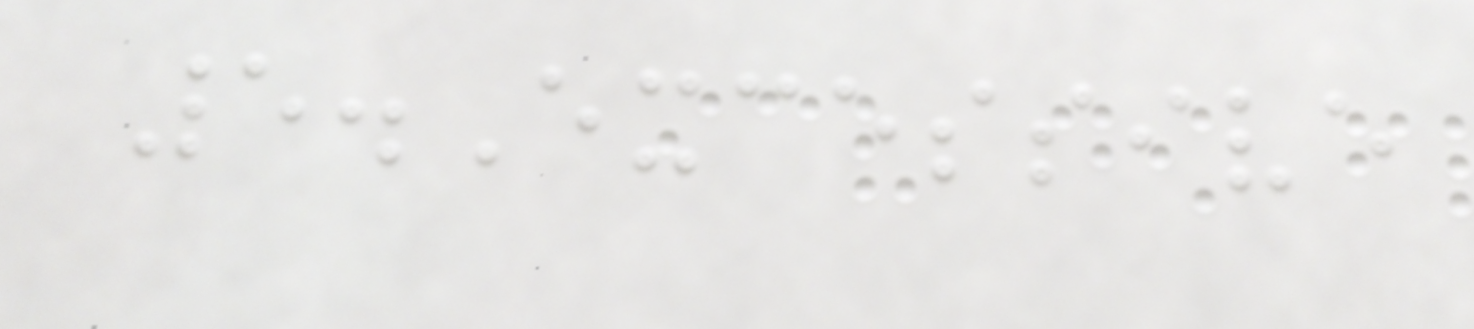5.Excessive
